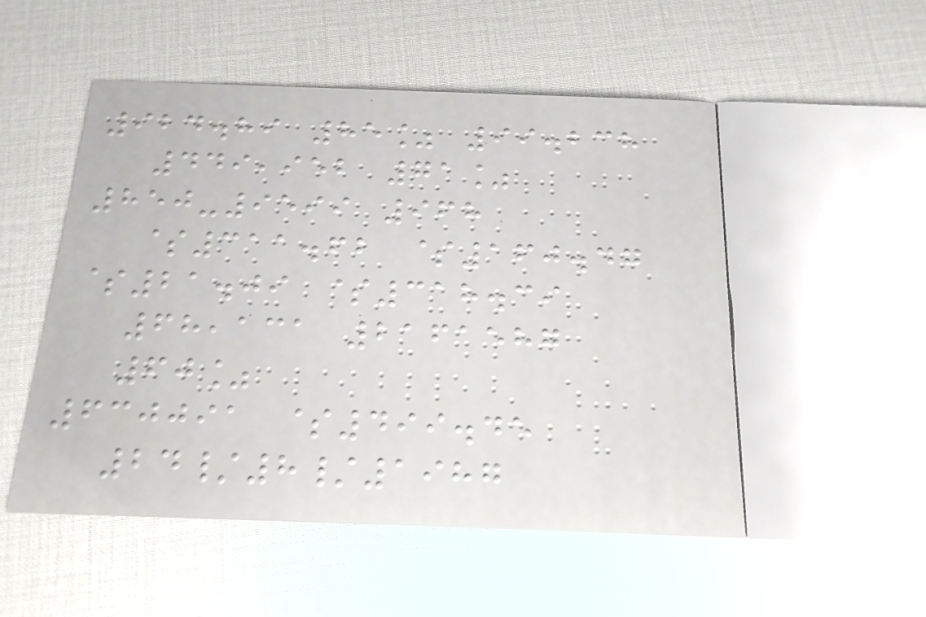924.89 85% 99.238
449,952 71%
850-9599 968
$311.62 $160.47
$21.09 $318.39
68,131 2161587
60%
630091 $499.45
24/8/1987
